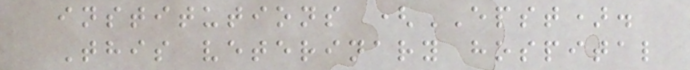institutions (EPST).
This veterinary hospital
